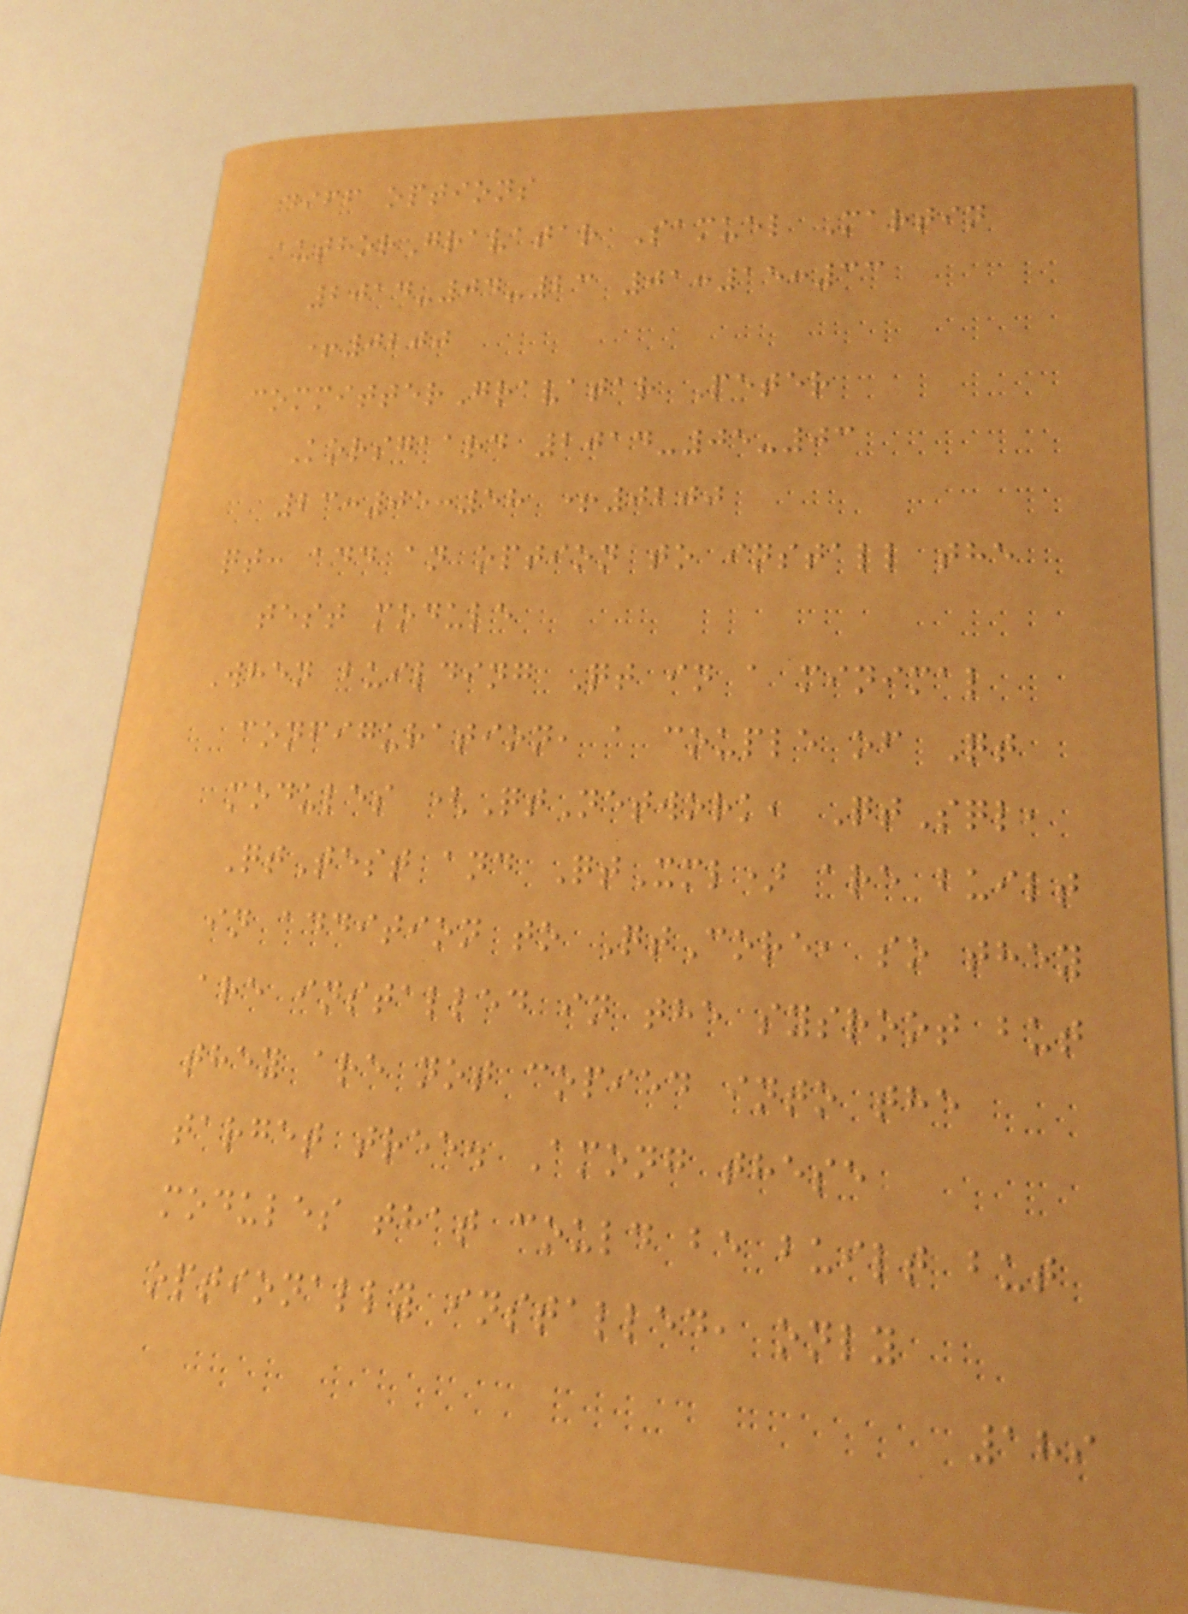diff options
authorGravatar Samuel Martin
2014-04-23 01:15:33
+0200
committerGravatar Peter
Korsgaard 2014-05-03
23:05:58 +0200
qt: add an option to install the
test module
When building Qt in a minimal
configuration, a couple of Qt
modules (QtNetwork, QtSql,
QtTest and QtXml) are built
in addition to QtCore, so they
are installed in the sysroot but
they are not copied into the
target tree. Among these
modules that could be built but
optionally installed, only
189
